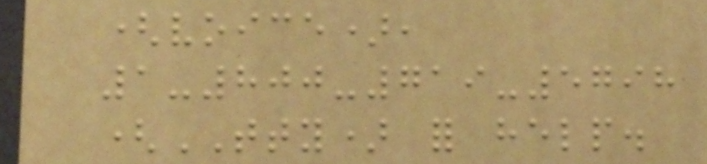(voice),
1-800-719-5798
(TTY) for help.
